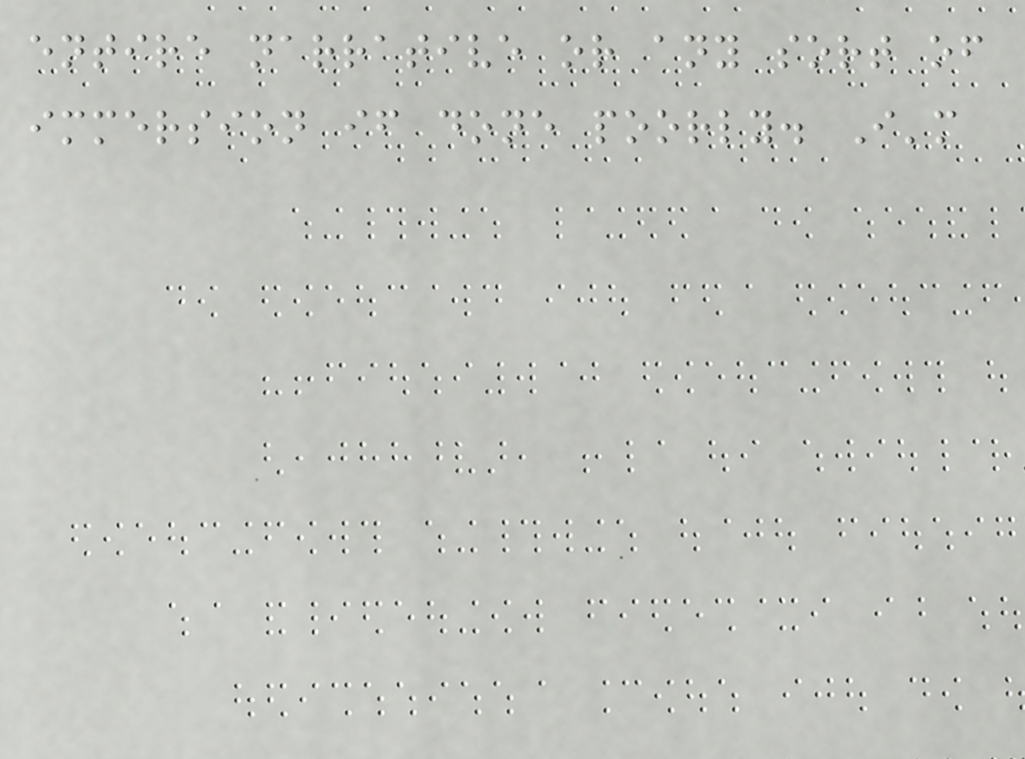entire narrative or any sort of
immersion if done poorly. I'm
